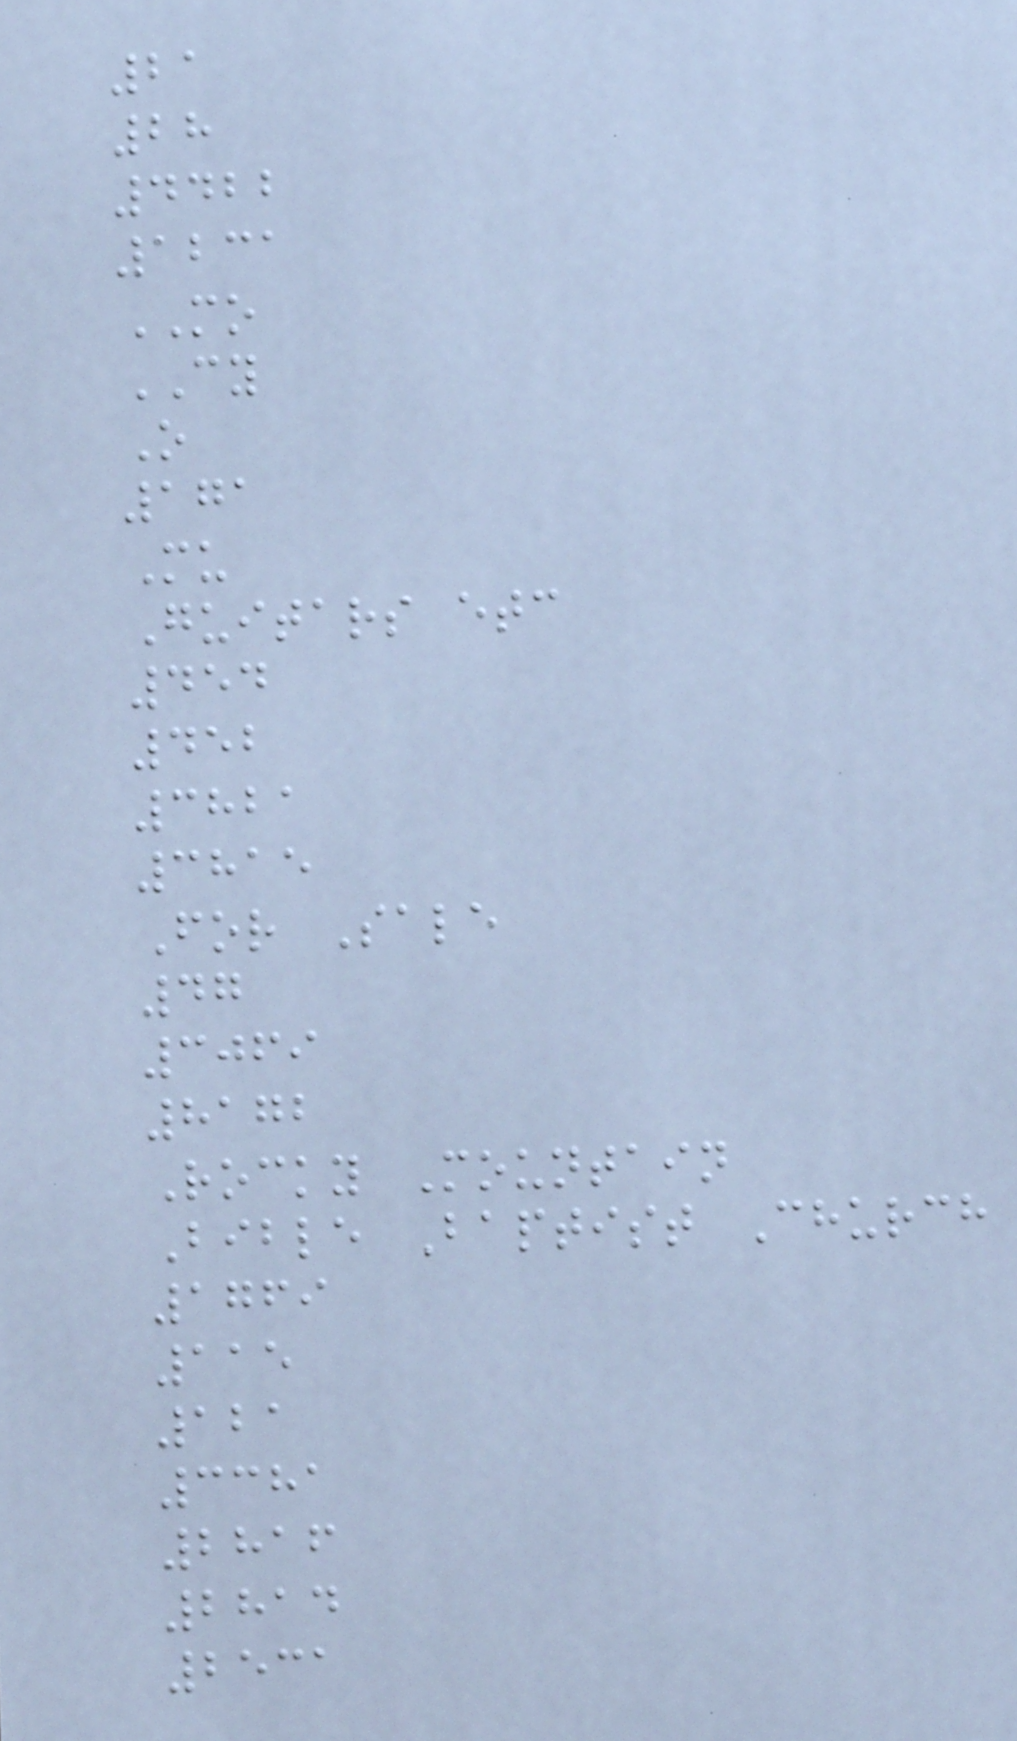21
28
4422
1231
MO
CY
O
171
Mu
Guitars etc
454
452
3821
3815
For Sale
47
3069
8172
Rocky Mountain
Bible Baptist Church
1769
115
121
3381
2816
2814
2531
